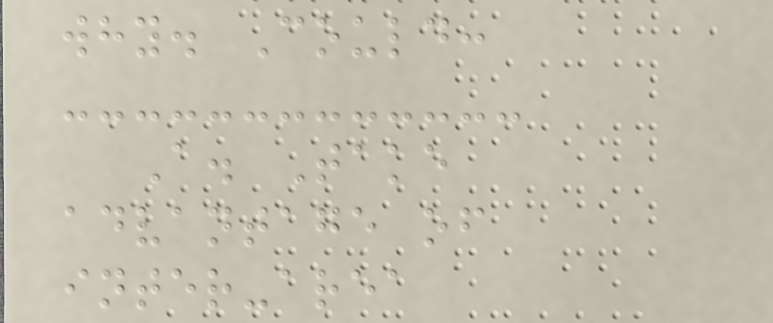why. Could:
A. Take
advantage of
inter-area
